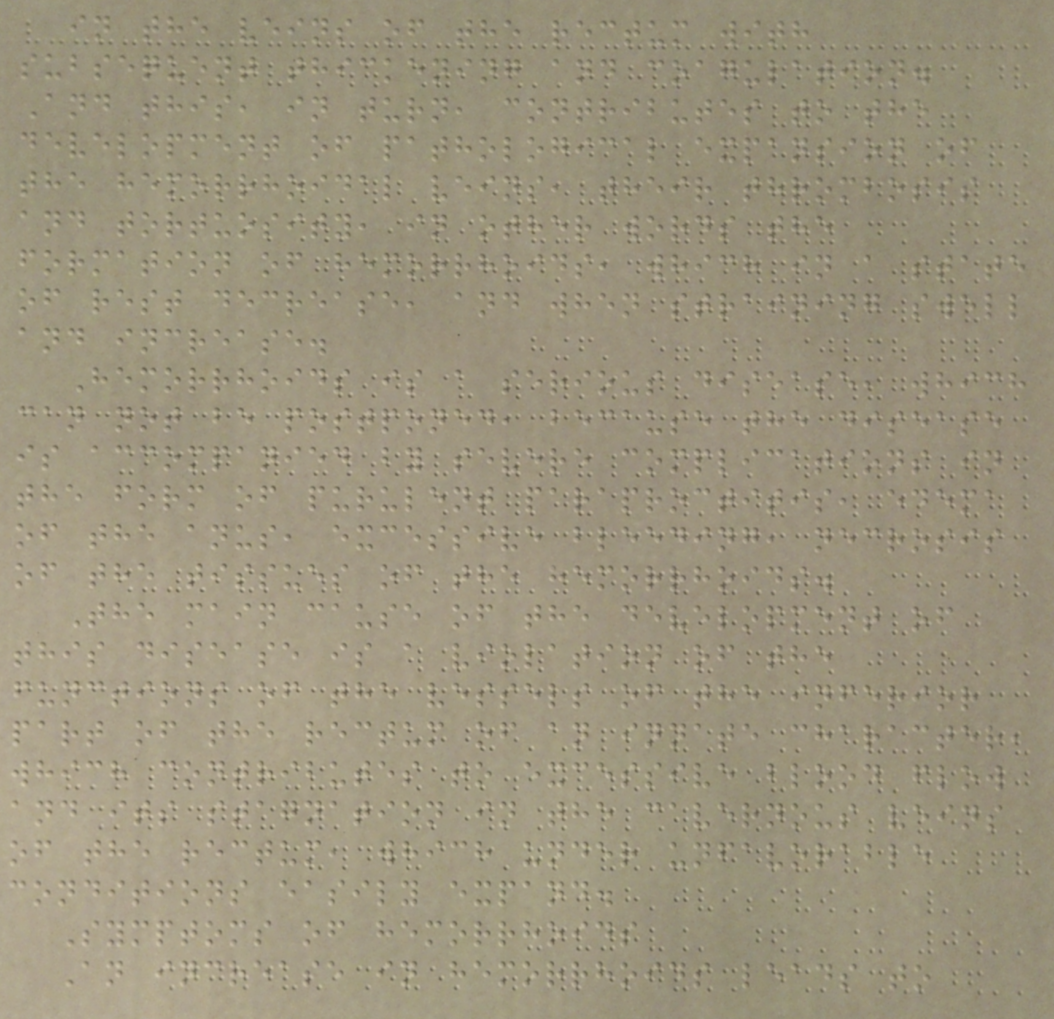in the veins of the rectum with
subsequent thickening and coagulation.
And this, in turn, contributes to the
development of pathological expansion of
the hemorrhoidal veins, their thrombosis
and tortuosity, in other words the
formation of hemorrhoids, which in a state
of rest decrease, and when straining swell
and increase.
Hemorrhoids is a serious disease, which
can not be postponed, because the disease
is accompanied by severe complications in
the form of purulent paraproctitis, edema
of the anus, excessive bleeding, necrosis
of the tissues of the hemorrhoids.
The main cause of the development of
this disease is a violation of the
functions of the vessels of the inferior
part of the rectum of an innate character,
which contributes to excessive blood flow
and its stagnation in the cavernous veins
of the rectum, which under unfavorable
conditions easily expand.
Symptoms of hemorrhoids
An increase in hemorrhoids leads to
